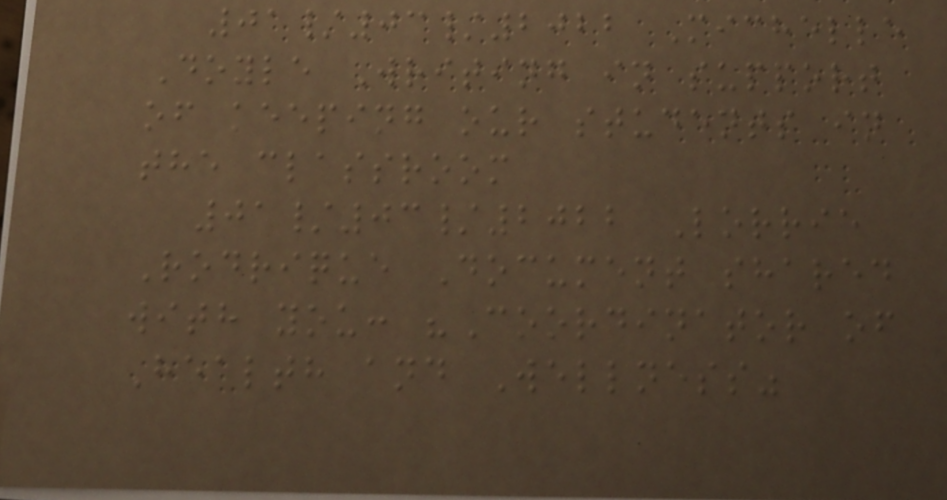01/03/2022 Michelle
Doyle Writing in support
of keeping our students in
the classroom
01/03/2022 Lorrie
Rodrique Document shared
with you: "Coordinator of
Health and Wellness"
